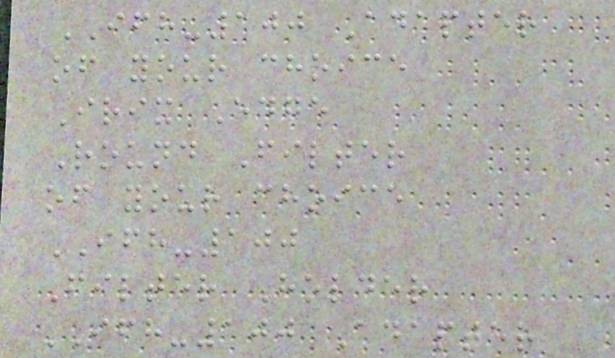IFH-100 Adapter
of your choice
Irix Edge
Round Filter
of your choice
IFH-100
Filter Holder
IFH-100 Adapter
